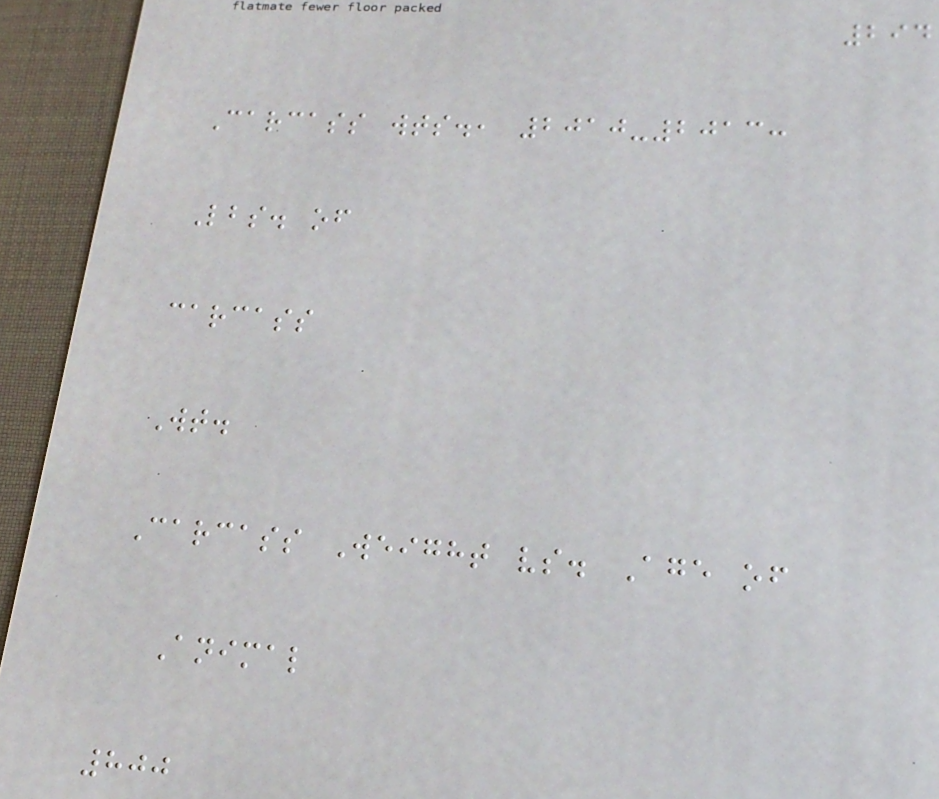294
Carcass wts., 2010-2013:
Lbs. of
carcass
Wt.
Carcass Weight vs. Age of
Animal
800
